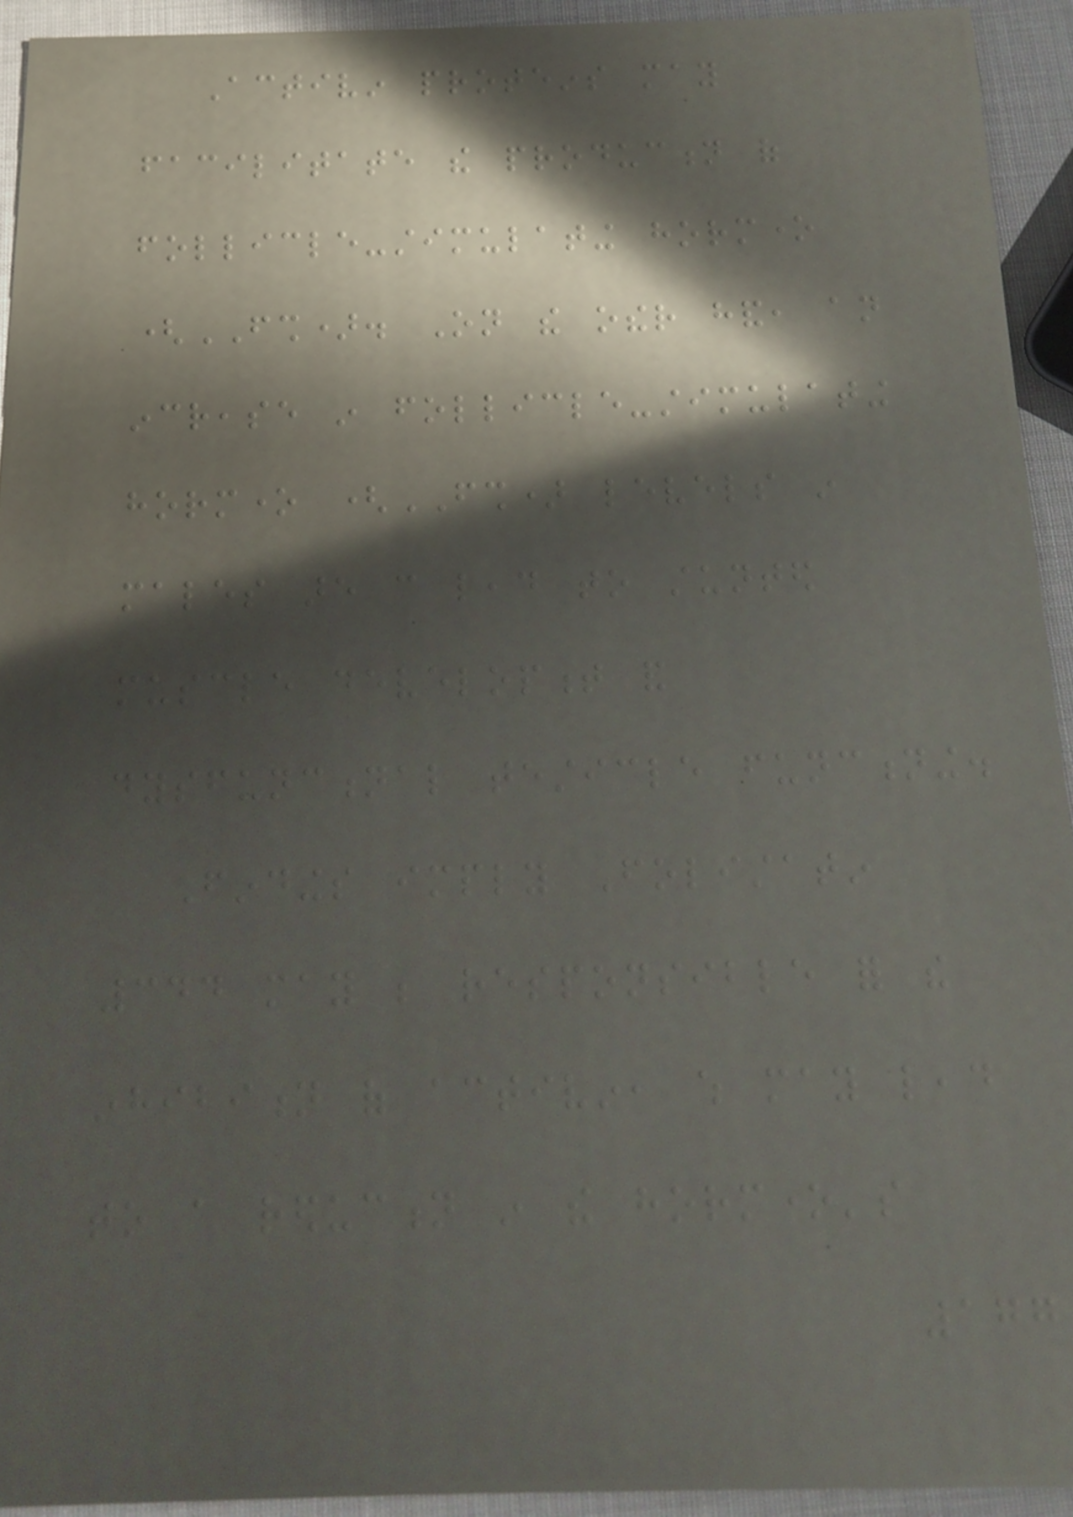Activin proteins may
facilitate the production of
follicle-stimulating hormone
(FSH). On the other hand, an
increase in follicle-stimulating
hormone (FSH) levels in
males are can lead to stunted
muscle development and
dysfunctional testicle functioning.
Findings imply Folistatin
344 may be responsible for the
inhibition of activin, which may lead
to a reduction in the hormone's
177
